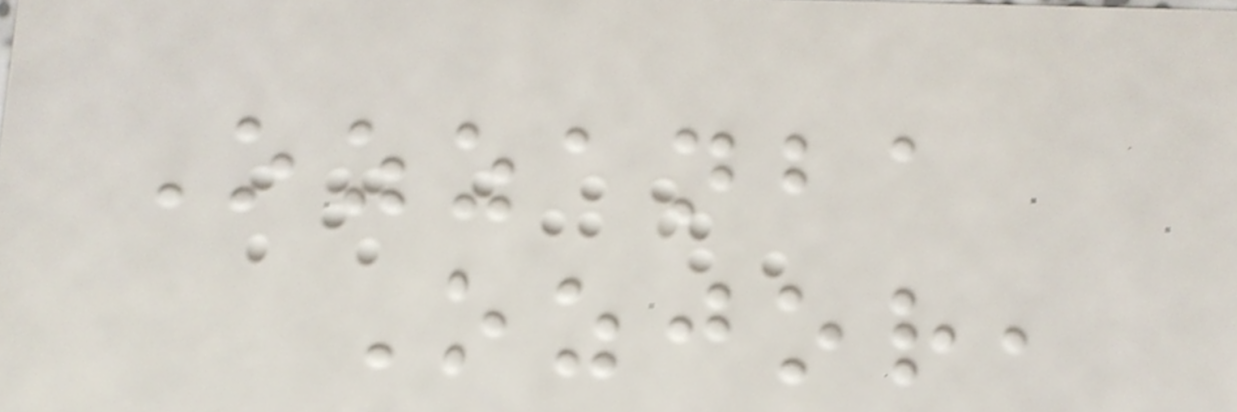Ozzanba
Ozjor,
